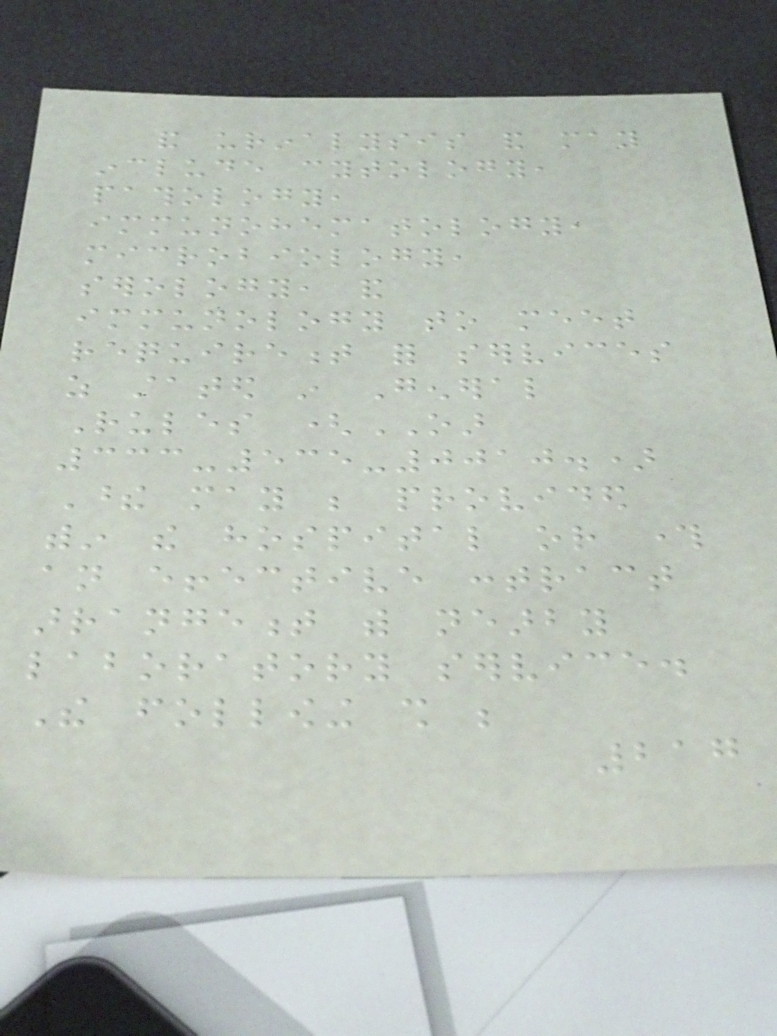and urinalysis and may
include cytology,
pathology,
immunohematology,
microbiology,
serology, and
immunology to meet
requirement for services
as stated in General
Rules (OAR
333-535-0010.)
These may be provided
within the hospital or through
an effective contract
arrangement with nearby
laboratory service.
The following shall be
217
